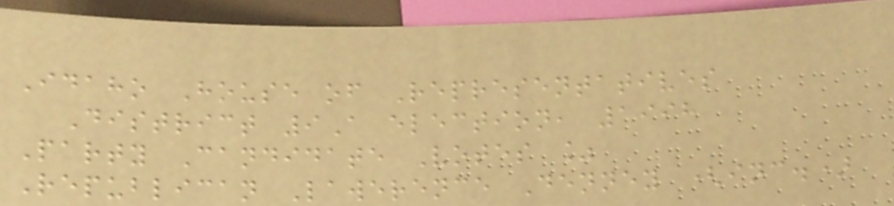Idaho House of Representatives
District 9A election, 1998
Party Candidate Votes %
Republican Lawerence Denney (inc.)
